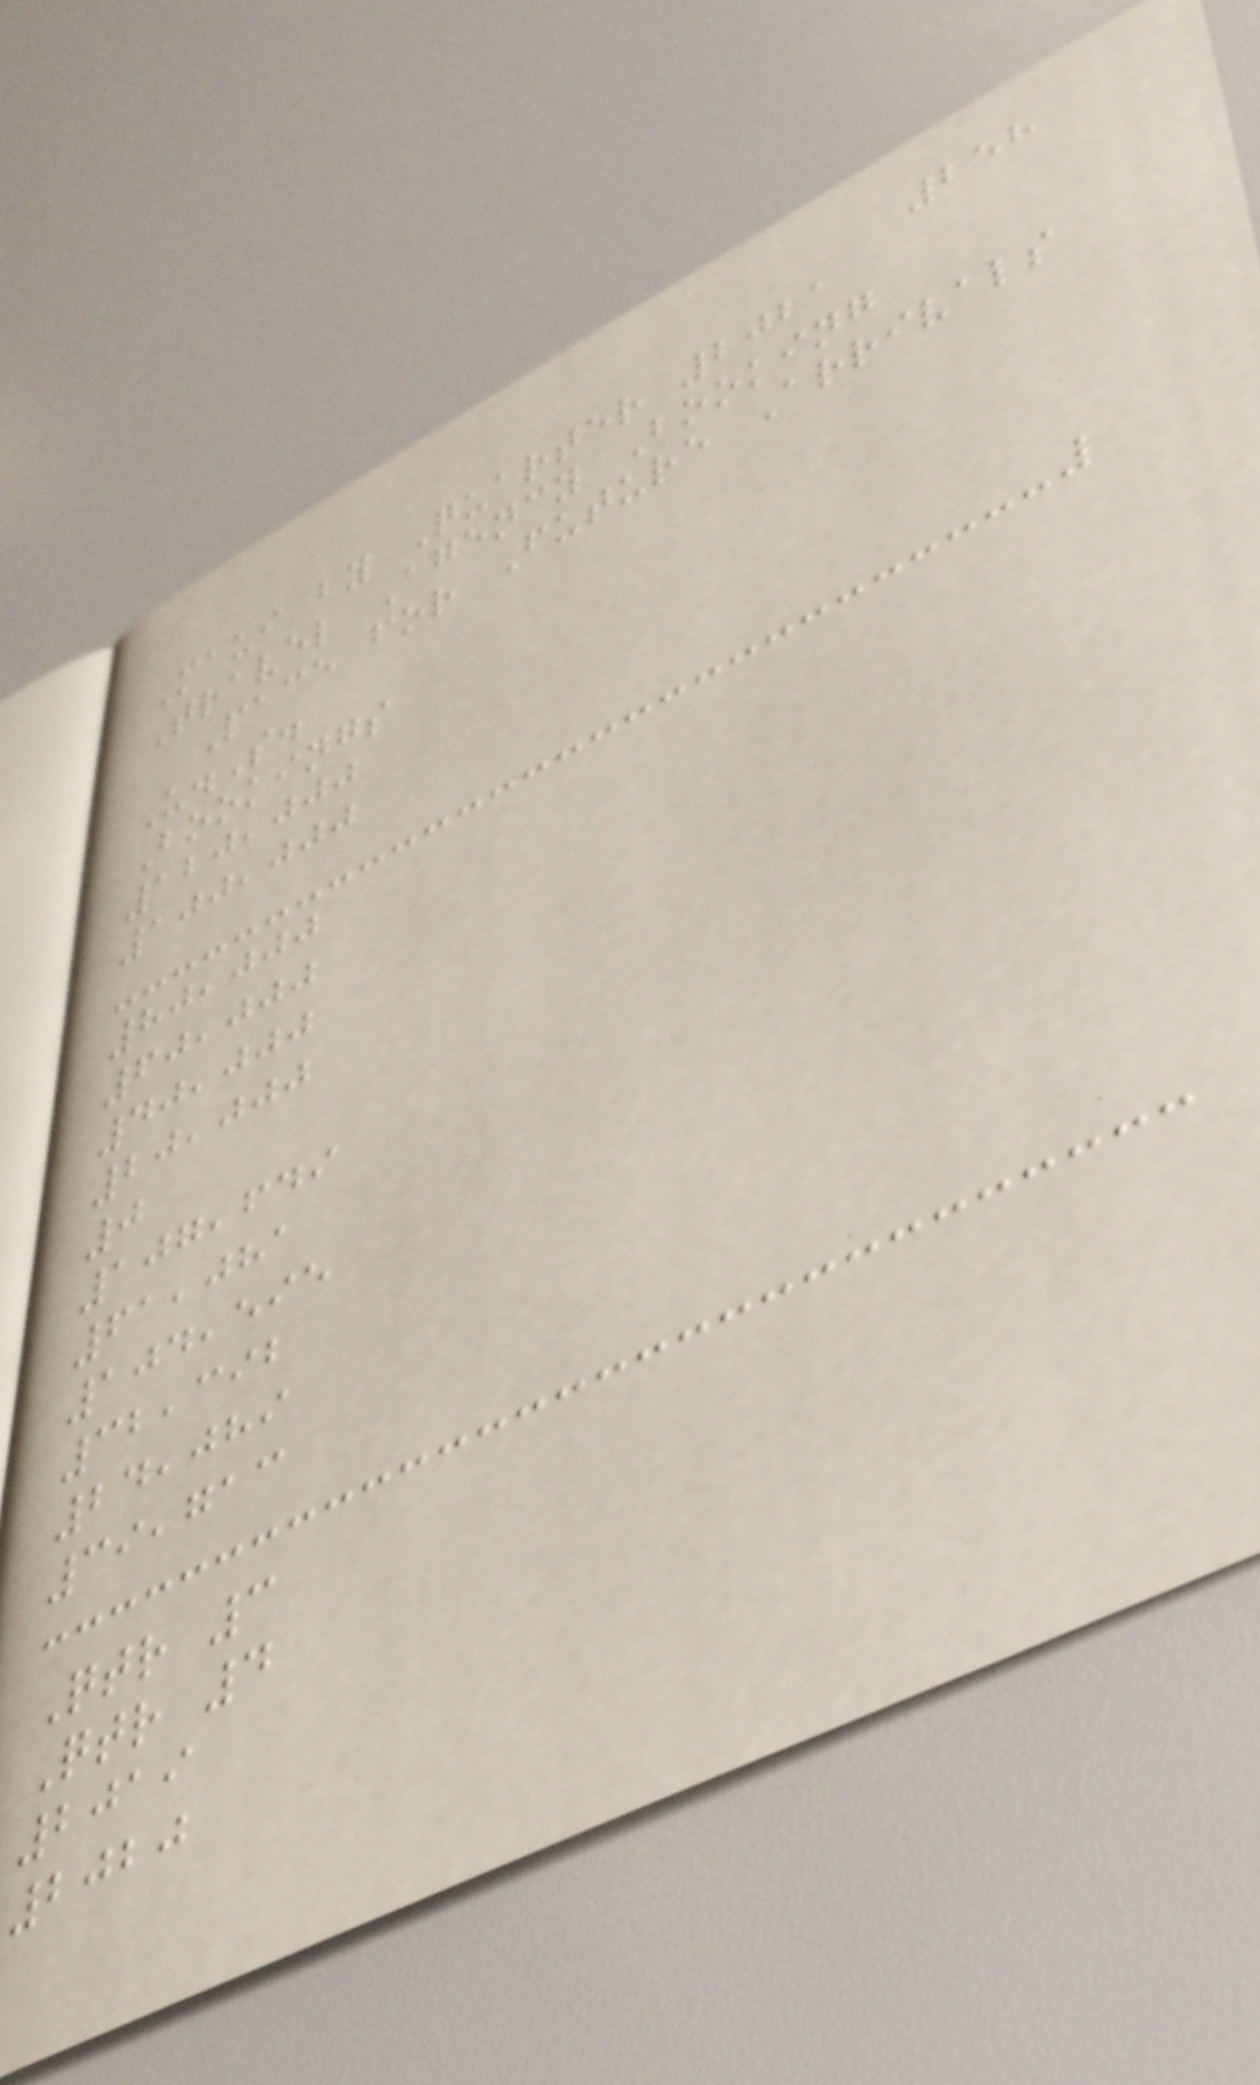258
Maui by Quarter 2021
Travel Agency Booking
Pace for Future Arrivals
U.S.
Bookings
120,000
100,000
80,000
60,000
40,000
20,000
0
107,649
61,081
104,595
32,392
24,089
39,713
Qtr 3
Qtr 4
2019
2020
